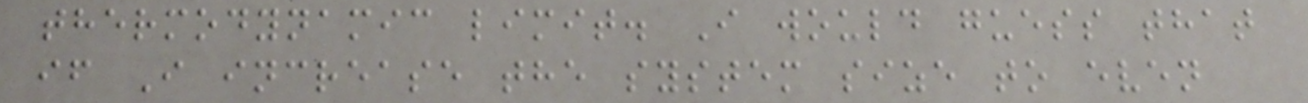thermodynamic limit. I would guess that
if I increase the system size to even
